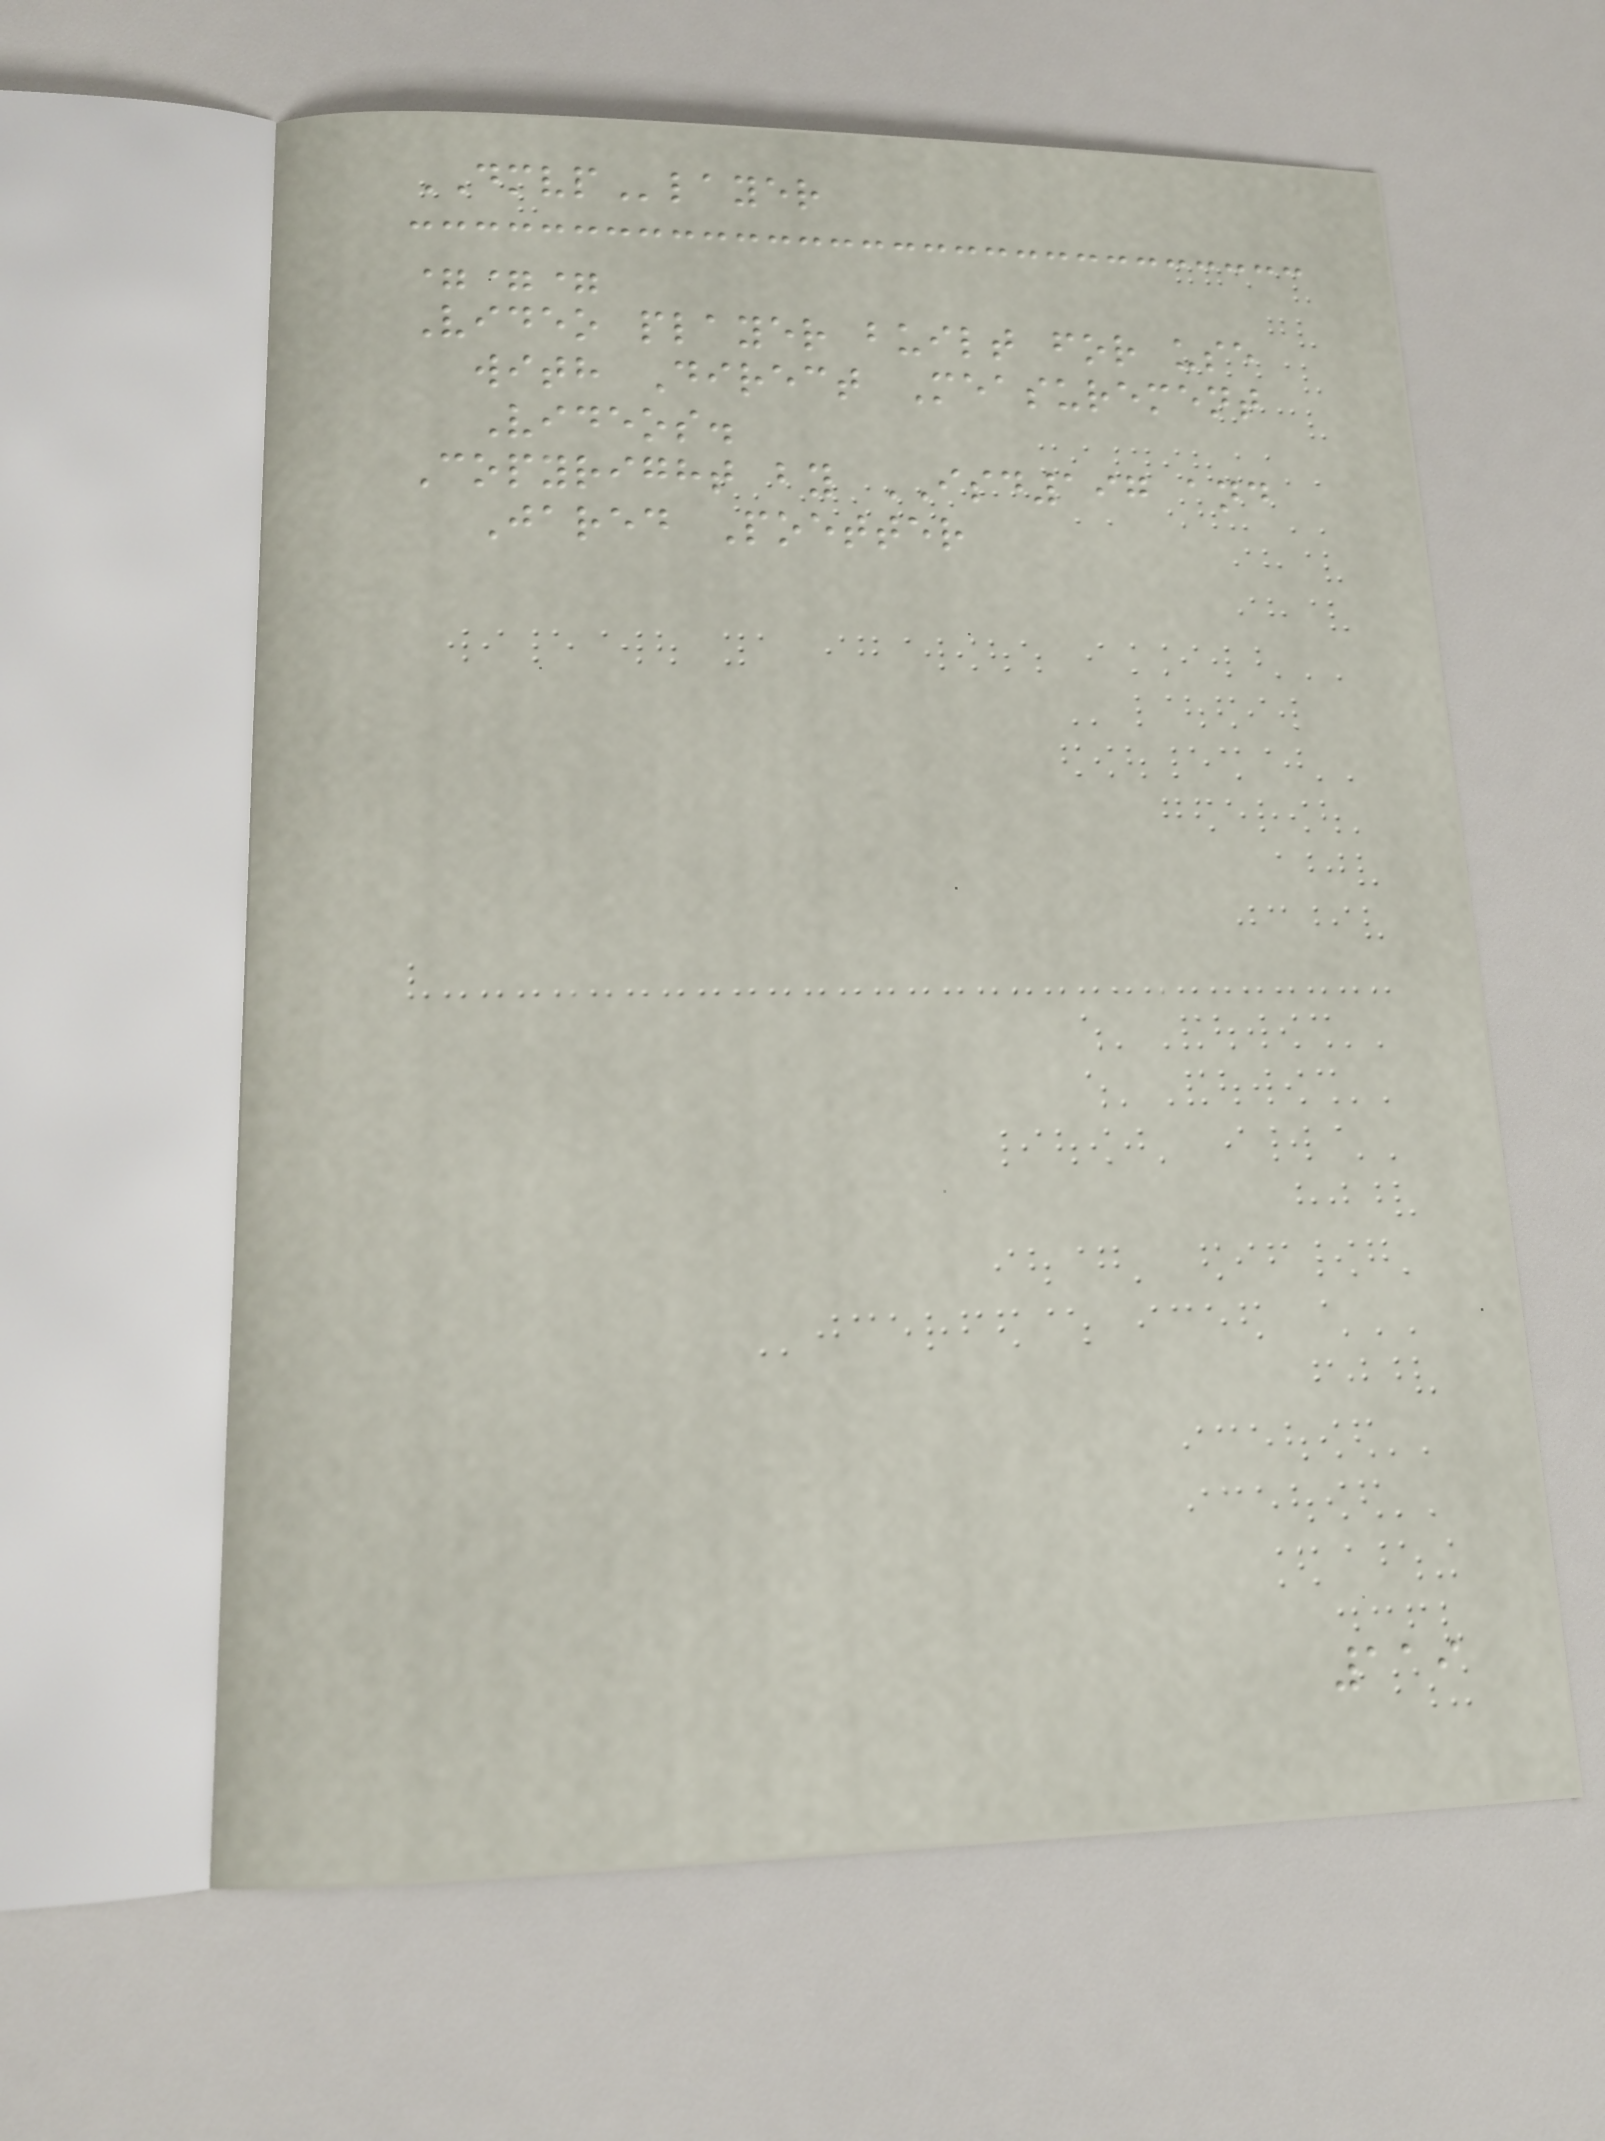DMVPlayer
===
Video player built for use
with Direct Measurement
Videos.
Copyright by ISD197 and
Jared Poetter
119
